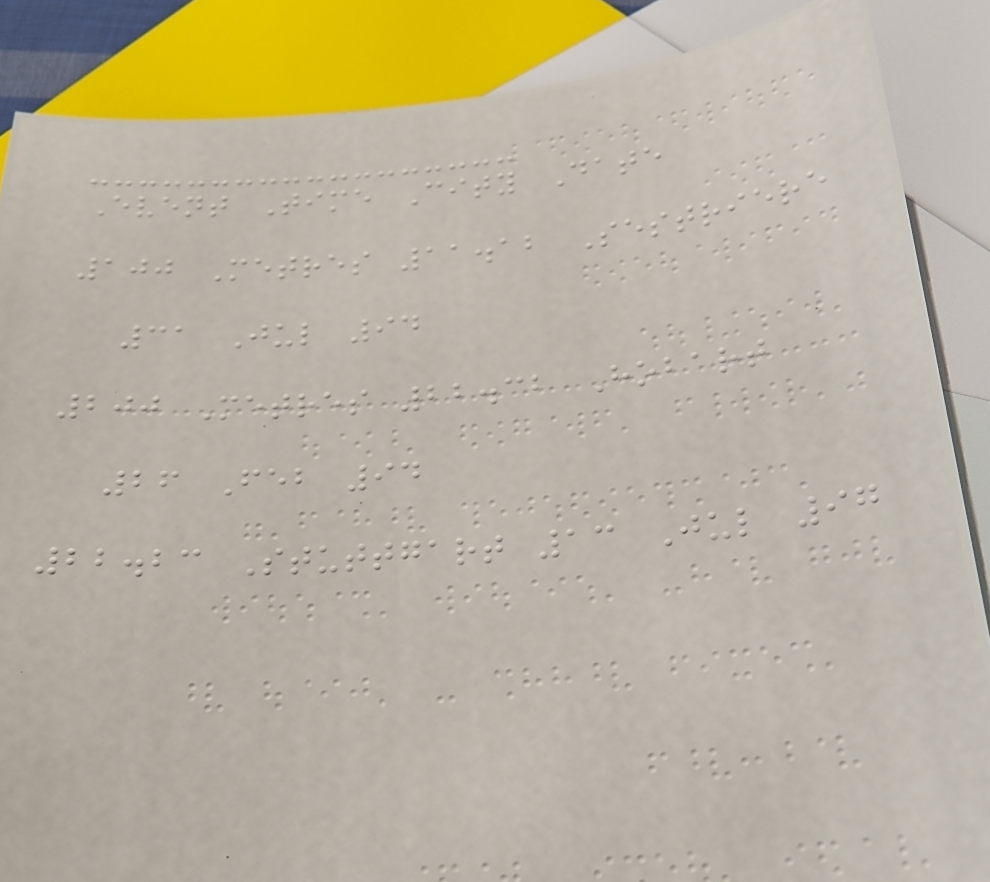Event Time City Date
100 Metres 11.12 Sestriere
31 Jul 94
200 Metres 22.32 Hobart
26 Feb 94
22.23 Stuttgart 13 Jul 97
